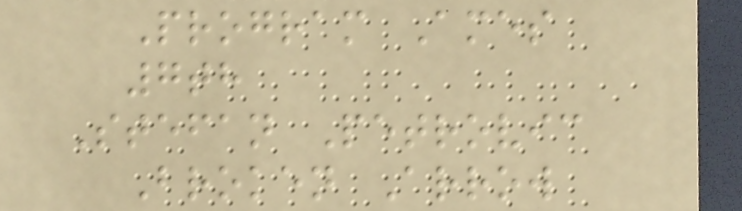Program Ames
7th
Stefan Petrovic
Broken Arrow
